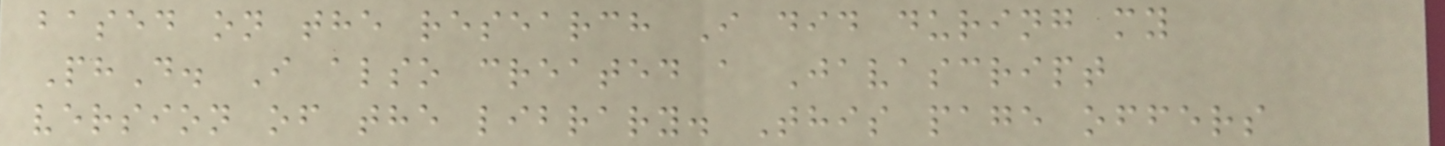based on the research I did during my
PhD. I also created a Javascript
version of the library. This page offers
